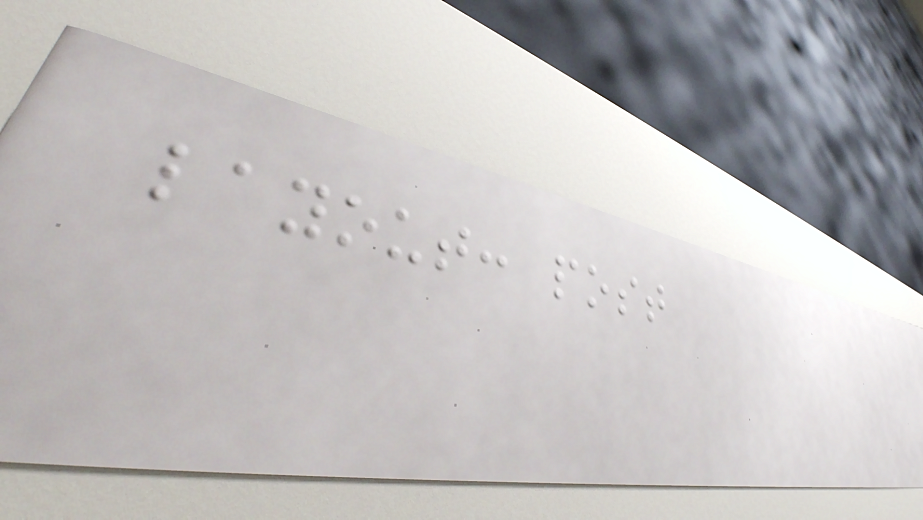layout: post
